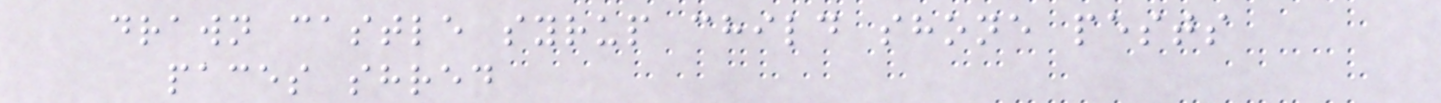drawn castle syrup child shone pests
paces shred
